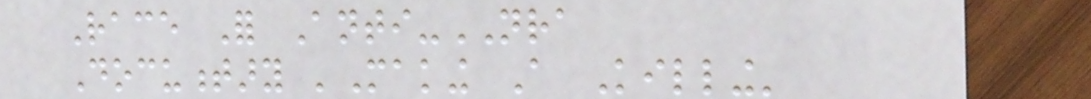Race For Anti-NRA
Documentary 'Making A Killing'
